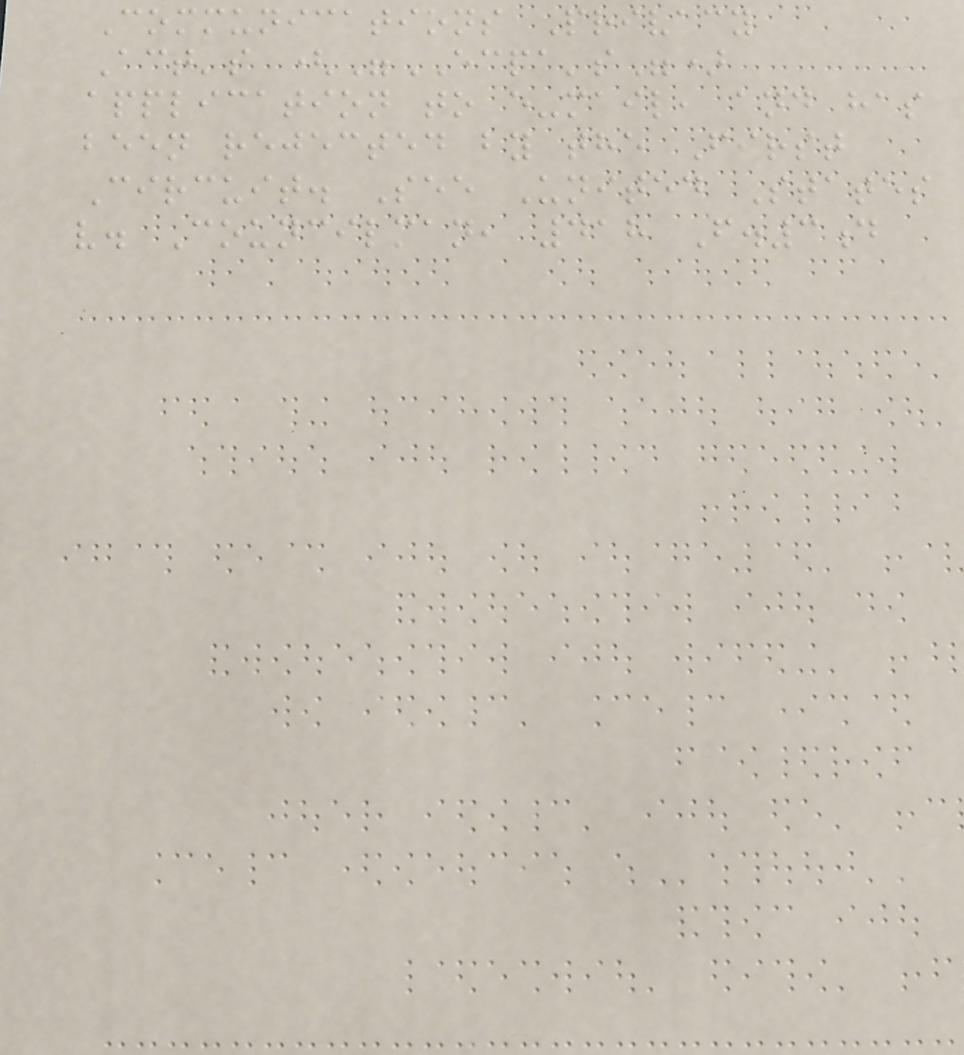Communications Privacy
Act's ("ECPA's")
application to e-mail, and has
been rejected by the First
Circuit. See United States
v. Councilman, 418 F.3d
